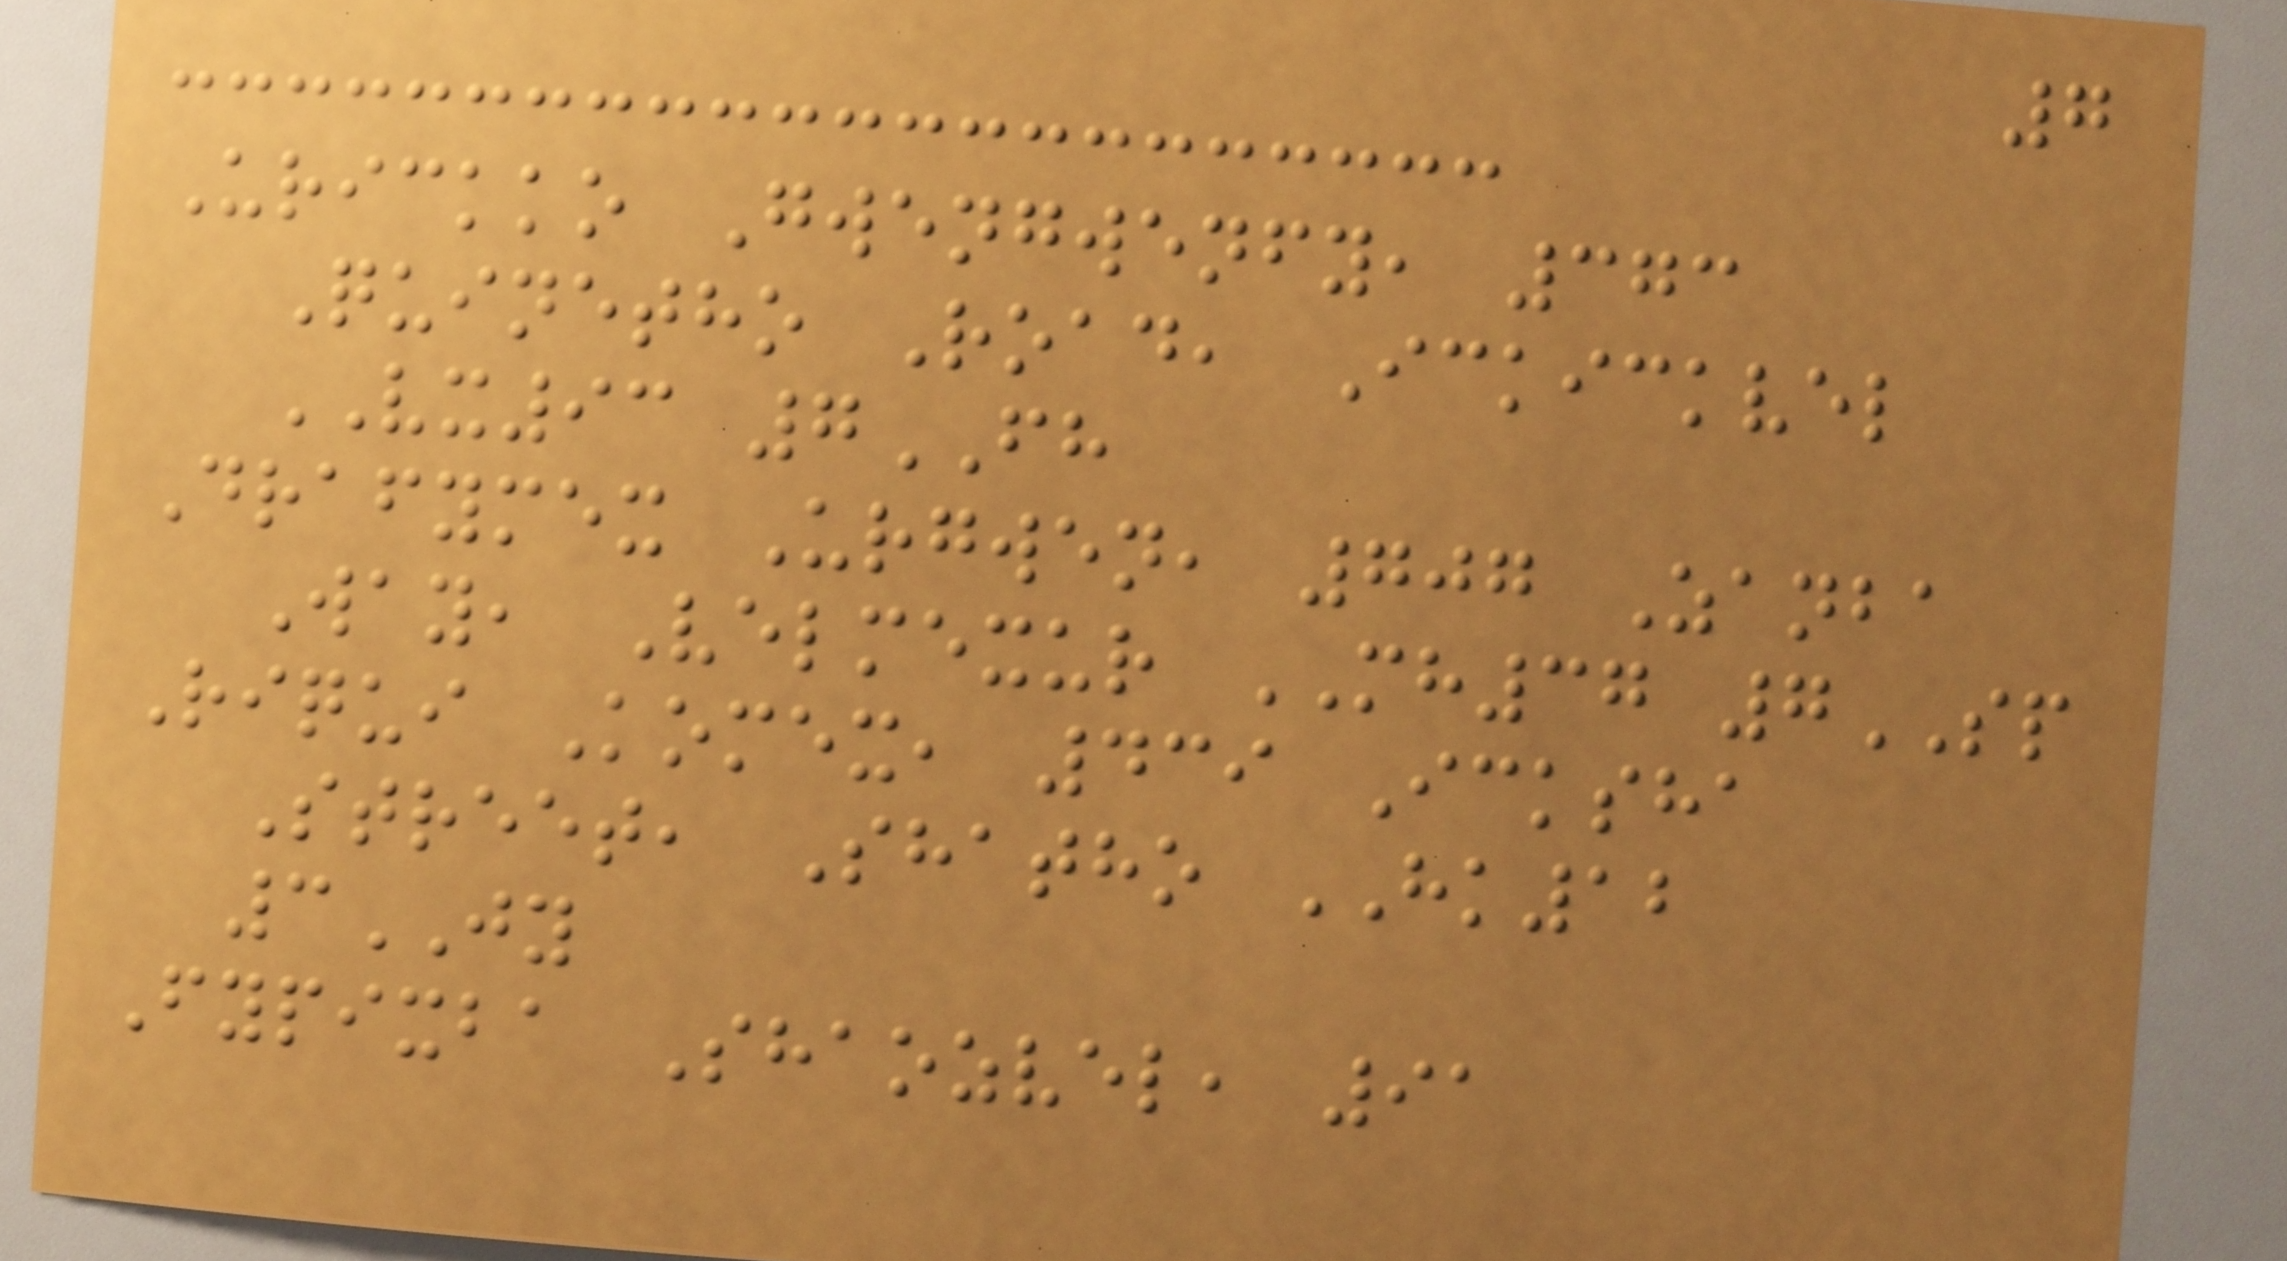7
Urickko Gwengwenfy, 373
Quinetho Road, Ickickvel
VX93 7FH
Drafymex Urgwen, 707 Zanba
Way, Velmexur MH37 7SP
Riqui Komex, 439 Icksha
Street, Shatho HK12
3JY
Fypixba Shaozvel, 91
